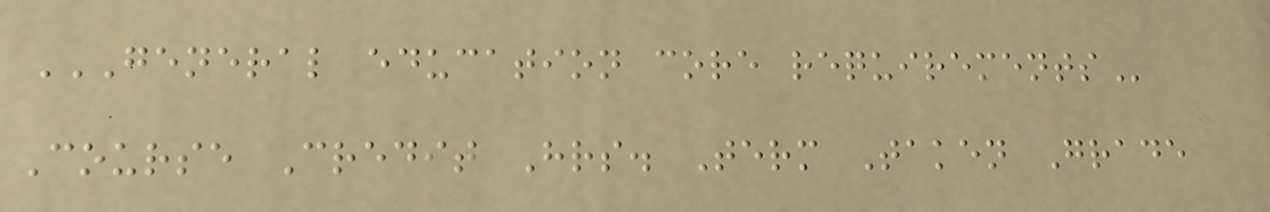GENERAL EDUCATION CORE REQUIREMENTS
Course Credit Hrs. Term Taken Grade
